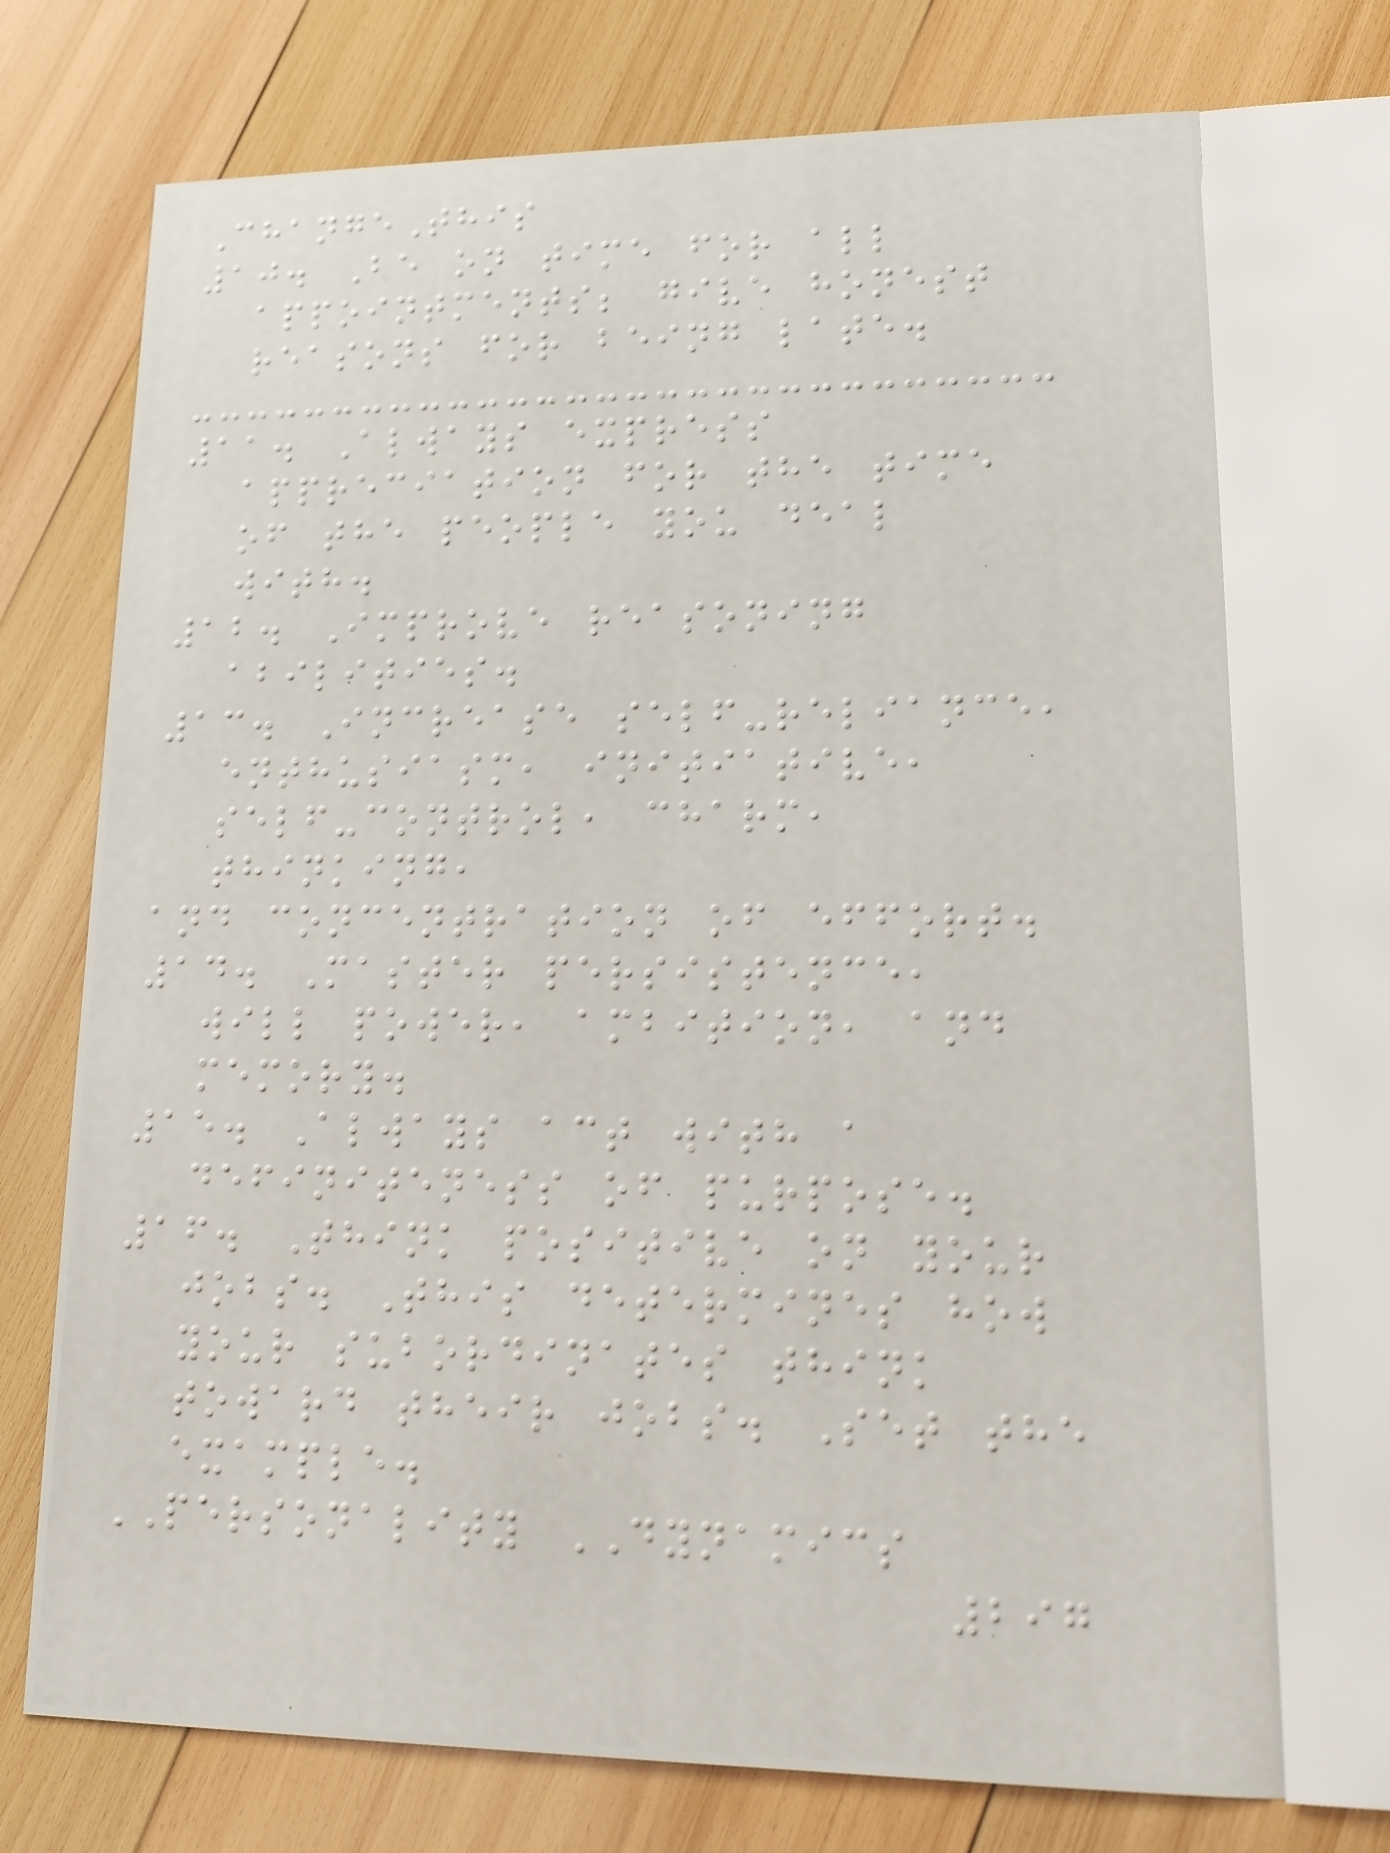ChangeThis
10. Be on time for all
appointments; give honest
reasons for being late.
11. Always express
appreciation for the time
of the people you deal
with.
12. Improve reasoning
abilities.
13. Increase self-reliance,
enthusiasm, initiative,
self-control, charm,
thinking,
and concentration of effort.
14. Master persistence,
will power, ambition, and
memory.
15. Always act with a
definiteness of purpose.
16. Think positive on your
jobs. This determines how
your subordinates think
toward their jobs. Set the
example.
PERSONALITY DYNAMICS
297
